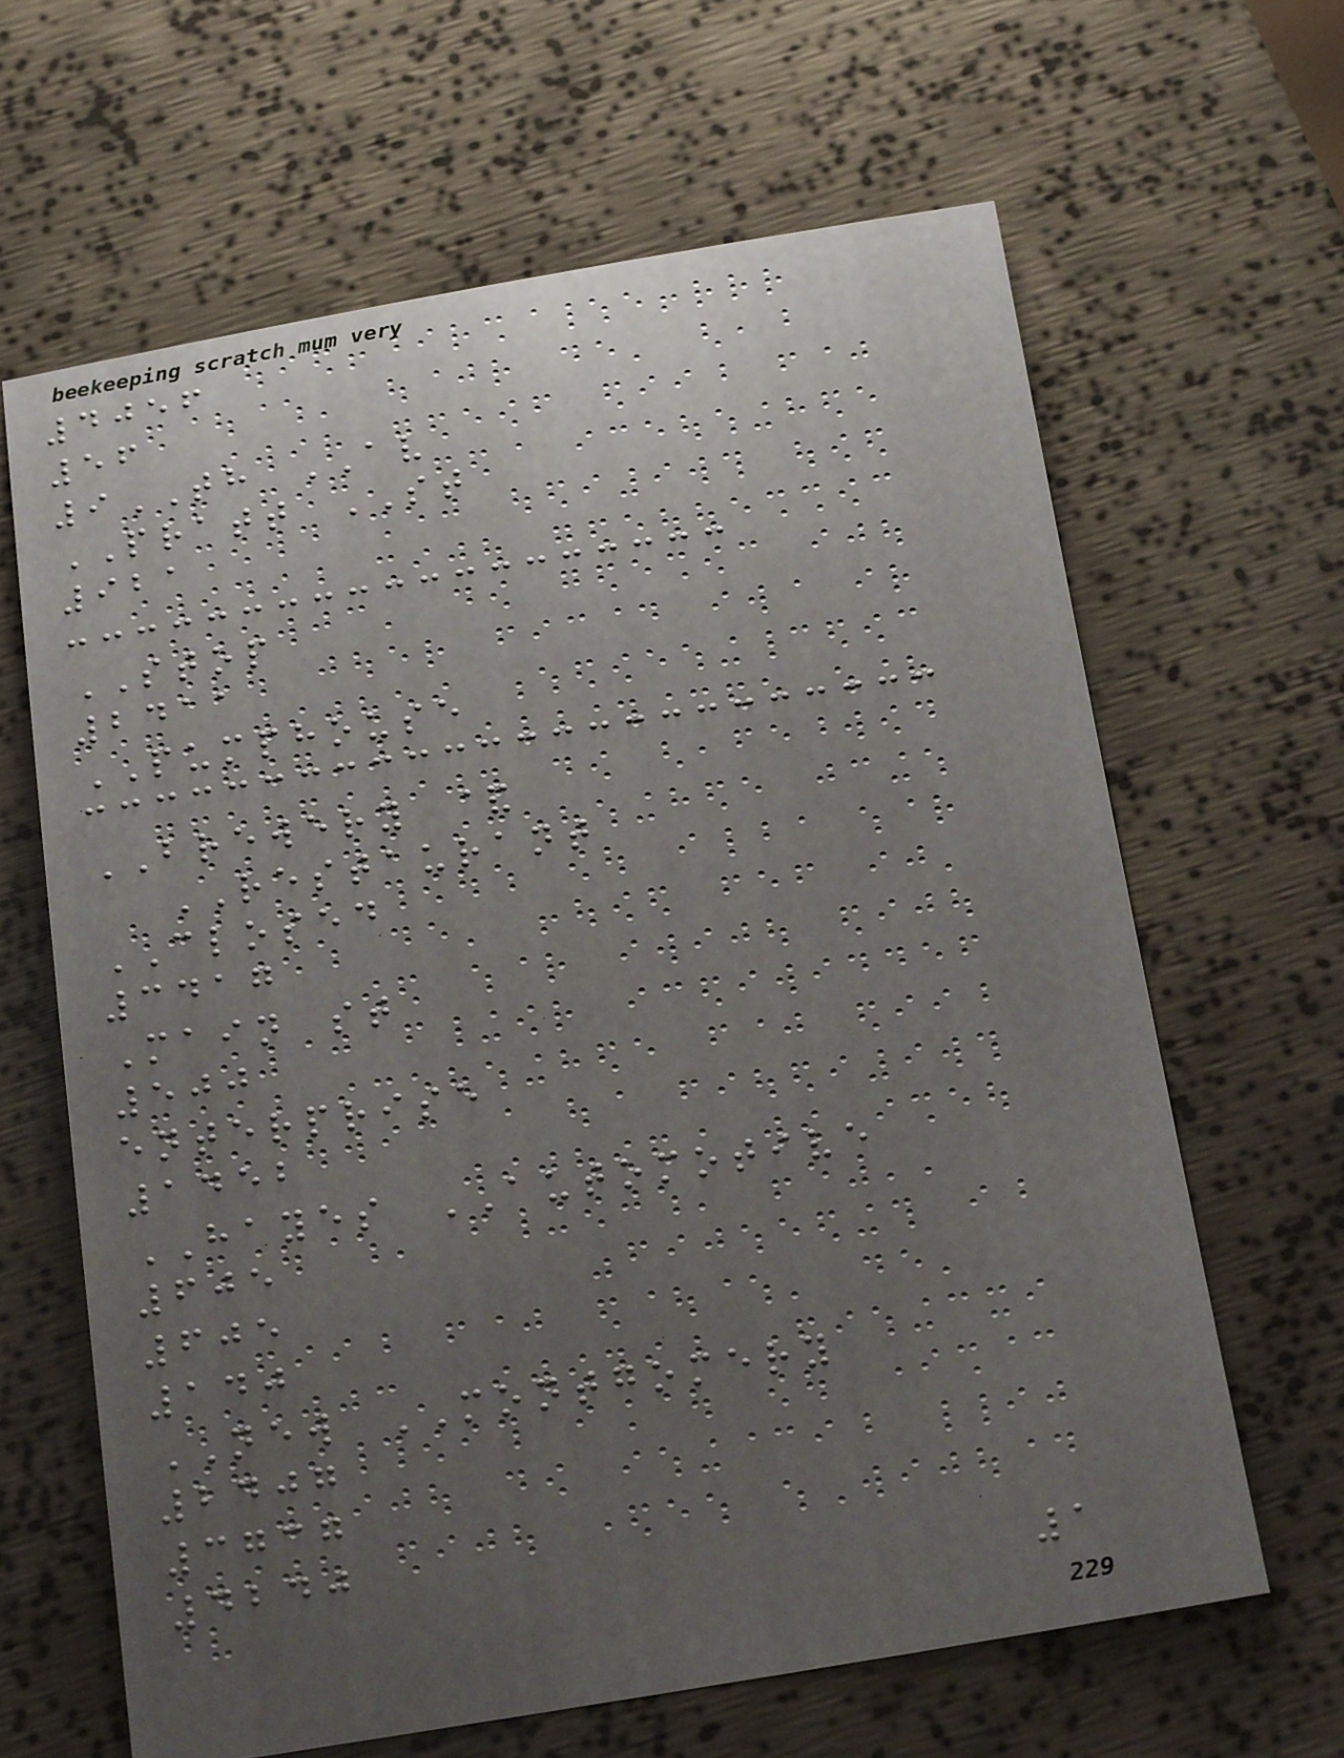4056
56
9TH AV
PRATT ST
921
STOP
2411
PUMPHOUSE
BREWERY &
RESTAURANT
CLOSED
3417
Main st
500
enterprise
1452
HAYES AUTOMOTIVE
605
605
140
NEW MONTGOMERY
2407
3737
4240
1
